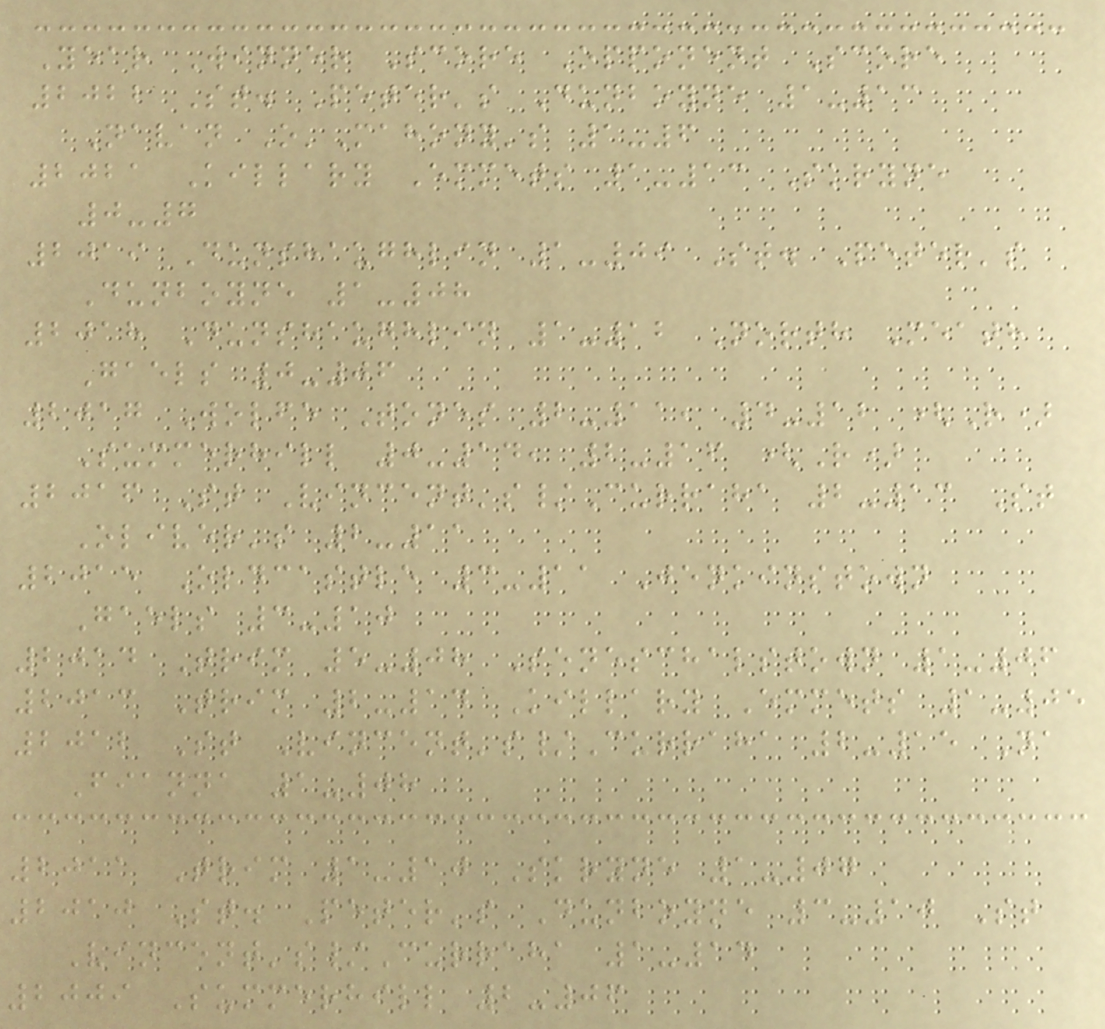Year Winner Score Opponent Score
2022 St. Peter's Dunboyne 1-13
Navan O'Mahony's 1-6
2021 Killary Emmets 1-13 Skryne
0-7
2019 Dunshaughlin 1-09 St. Peter's
Dunboyne 1-08
2018 Dunshaughlin 1-12 North Meath
Gaels 0-06
2017 Wolfe Tones 2-11, 4-12 (R)
Summerhill 0-14, 2-16 (R)
2016 St Vincent's/Curraha 2-13 St
Oliver's 2-11
2015 Oldcastle 3-11 Jenkinstown
Gaels 3-10
2014 Trim 5-08 Seneschalstown 1-06
2013 Trim 2-14 Killary Emmets 1-05
2012 St Vincent's/Curraha 2-15 Na
Fianna 1-08
2011 Trim 1-10 Skryne 1-07
2010 St. Peter's Dunboyne 3-10 St
Vincent's/Curraha 1-14
2009 Summerhill 2-06
